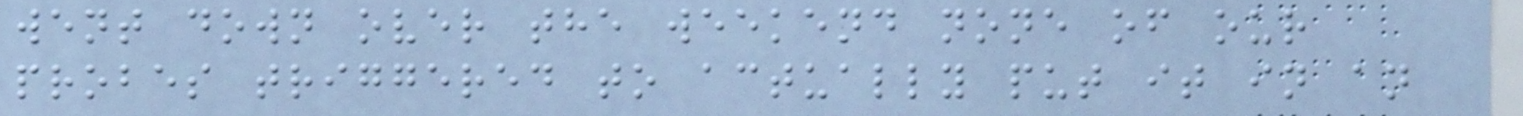went down over the weekend none of our
probes triggered to actually put it in an
